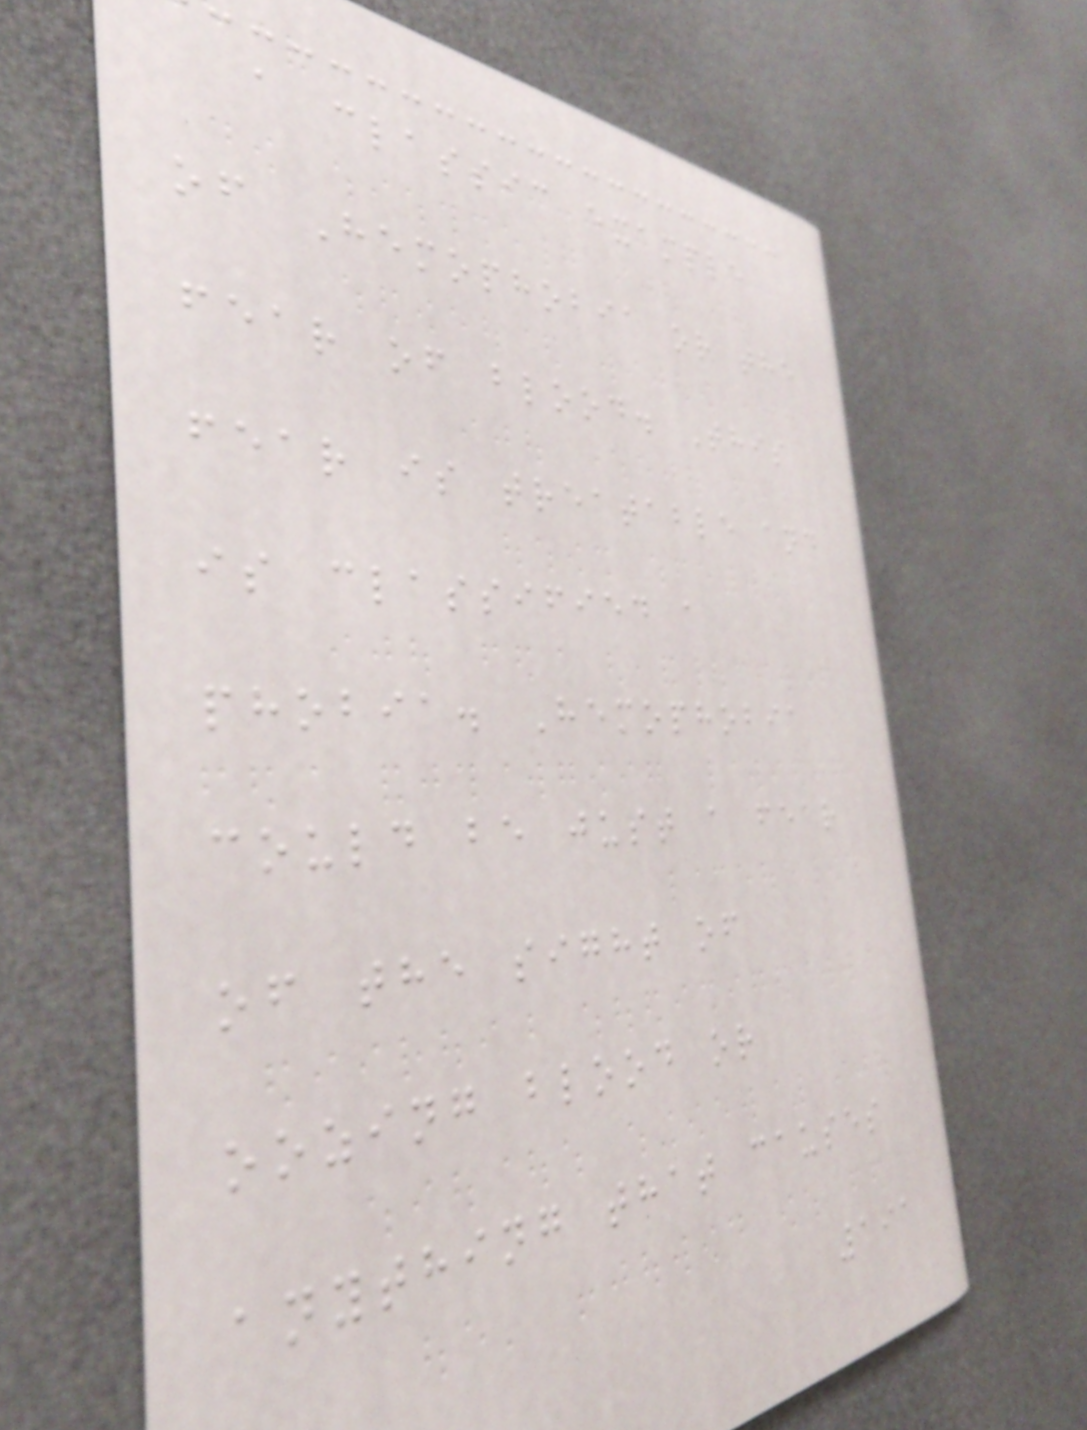a classic example
of Hemophobia or the
fear of blood. This
fear is treatable and
is classified a
phobia. Hemophobia
could be just a fear
of the sight of
oozing blood or
anything that causes
191
